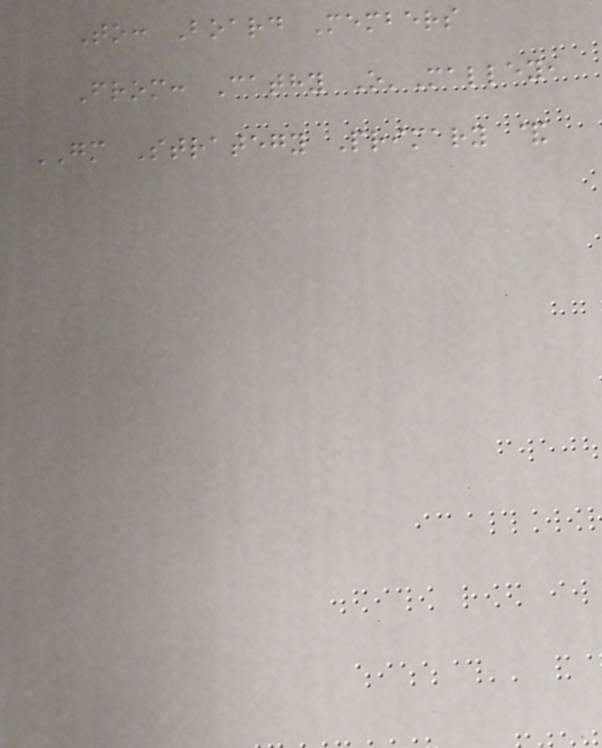To: Board Members
From: Cathy O'Malley,
GM Strategy Primary &
